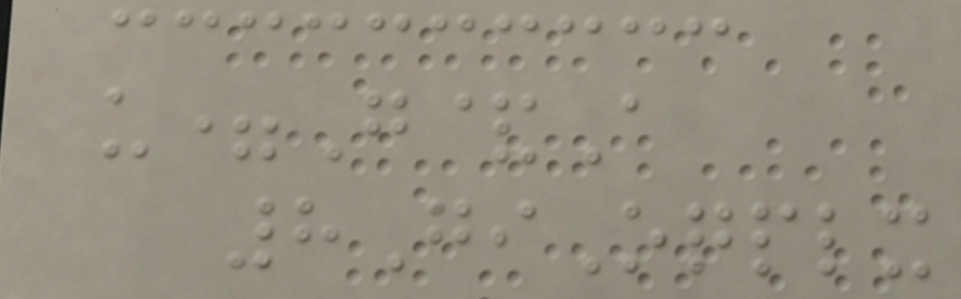u=G&A
8GiOqplx
